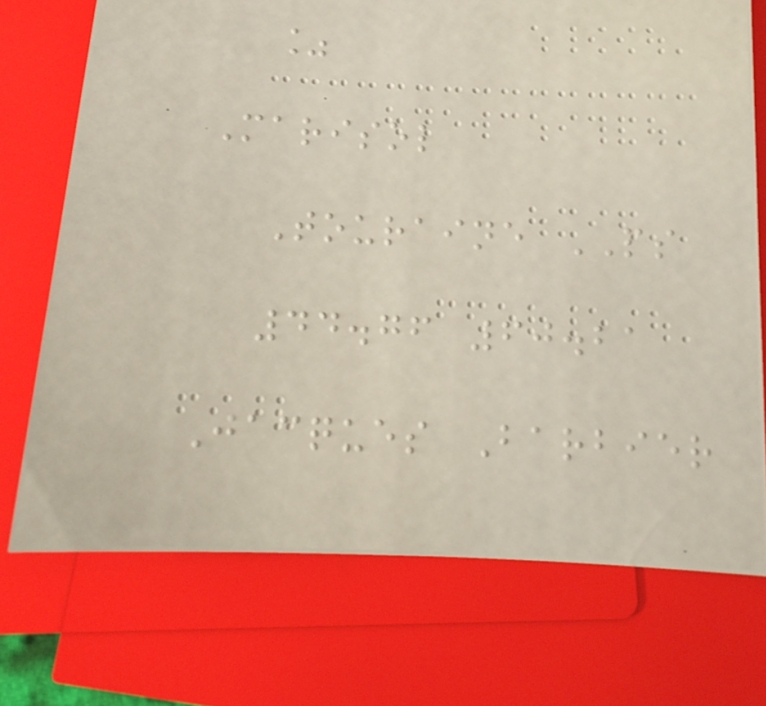%
Marisol
Touraine PS
44.76 60.21
Jacques Barbier
